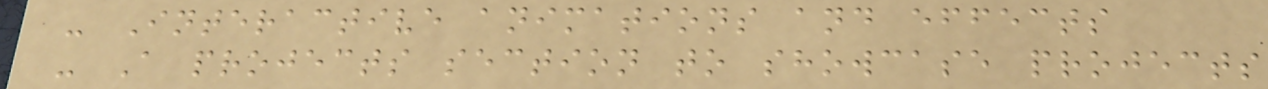- Interactive animations and effects
- A projects section to showcase projects
